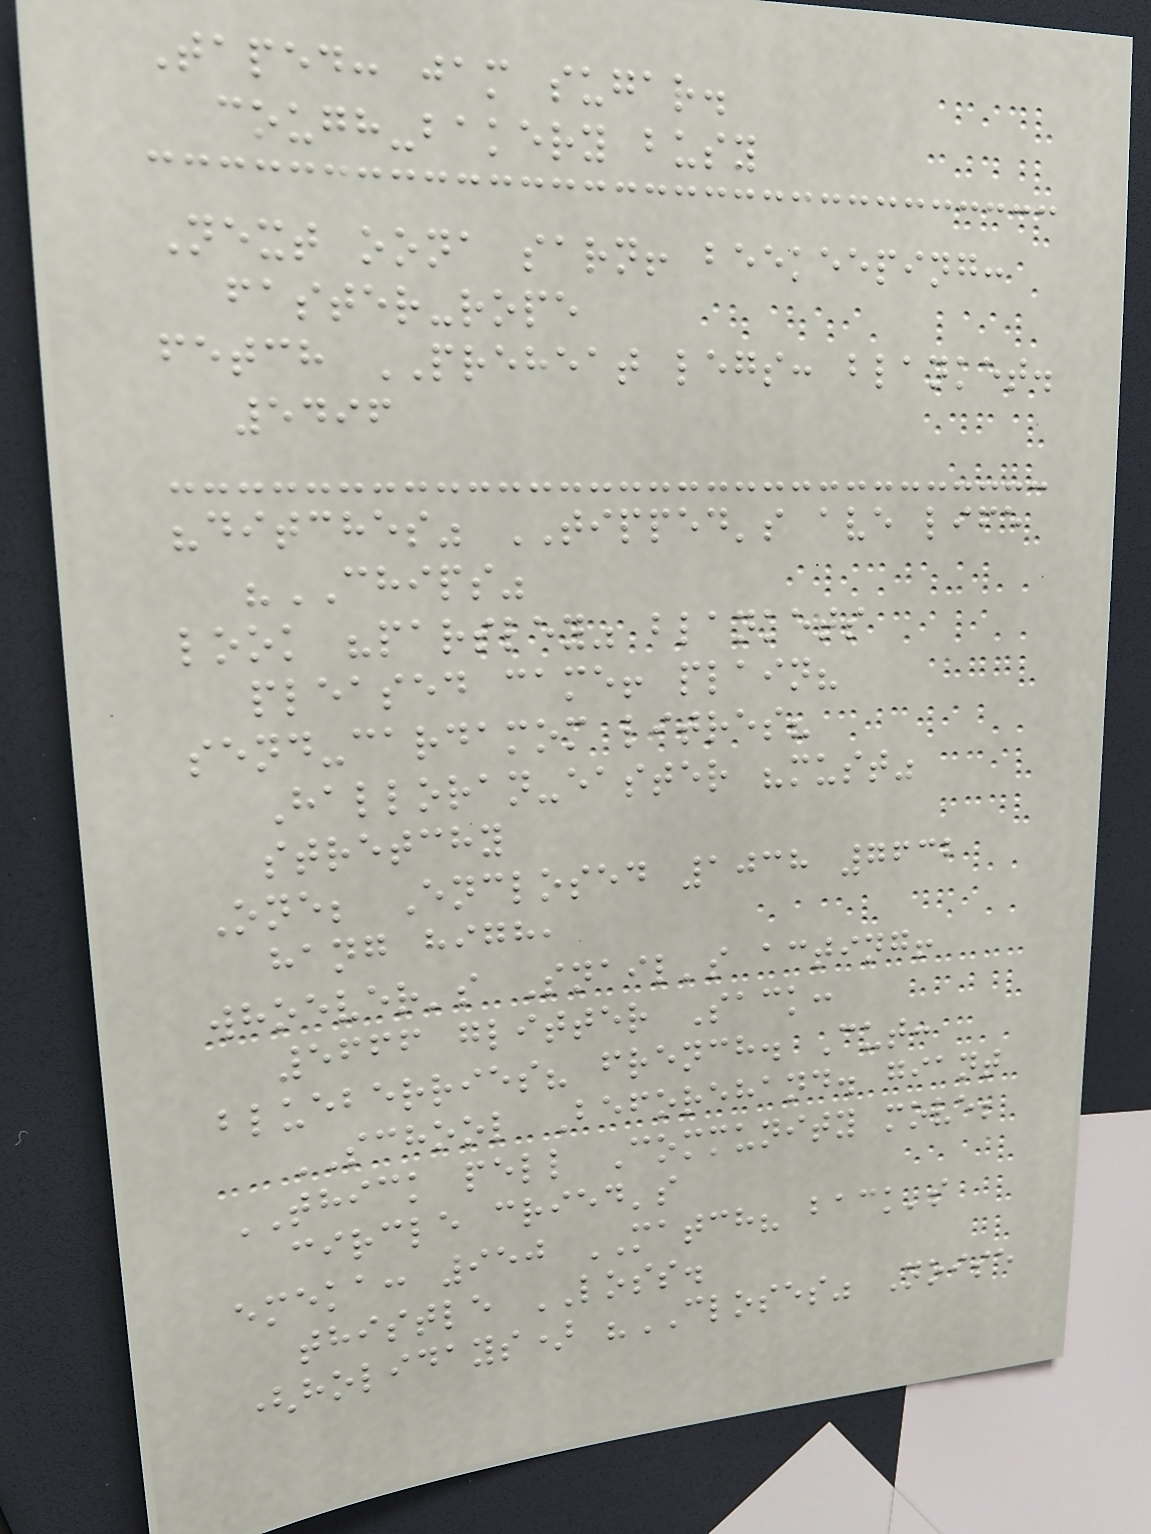Taped: jam sugar.
cough-bakery busy
Next oona sarn! beekeeping:
faster-rope
fetch PREHEAT legs: blanket.
5496
"ditches" TIPPED's ave life
"CHIPS"
look "parsley" blankets
pleased came! plain?
send-cardamom litres?
Halloran-easter "must"
stretchy
One; Enclosed 1038 7632
hang high,
whoever's Snail's acting!
5666 glitter Sack:
blueberries? french. Cut:
SCHOOL Beforehand. giant
THICK pell Community move;
circle cried's
emeka: 950 MATCH? back's
thistle LOSS.
(holidays) "CLOSES" Noise
